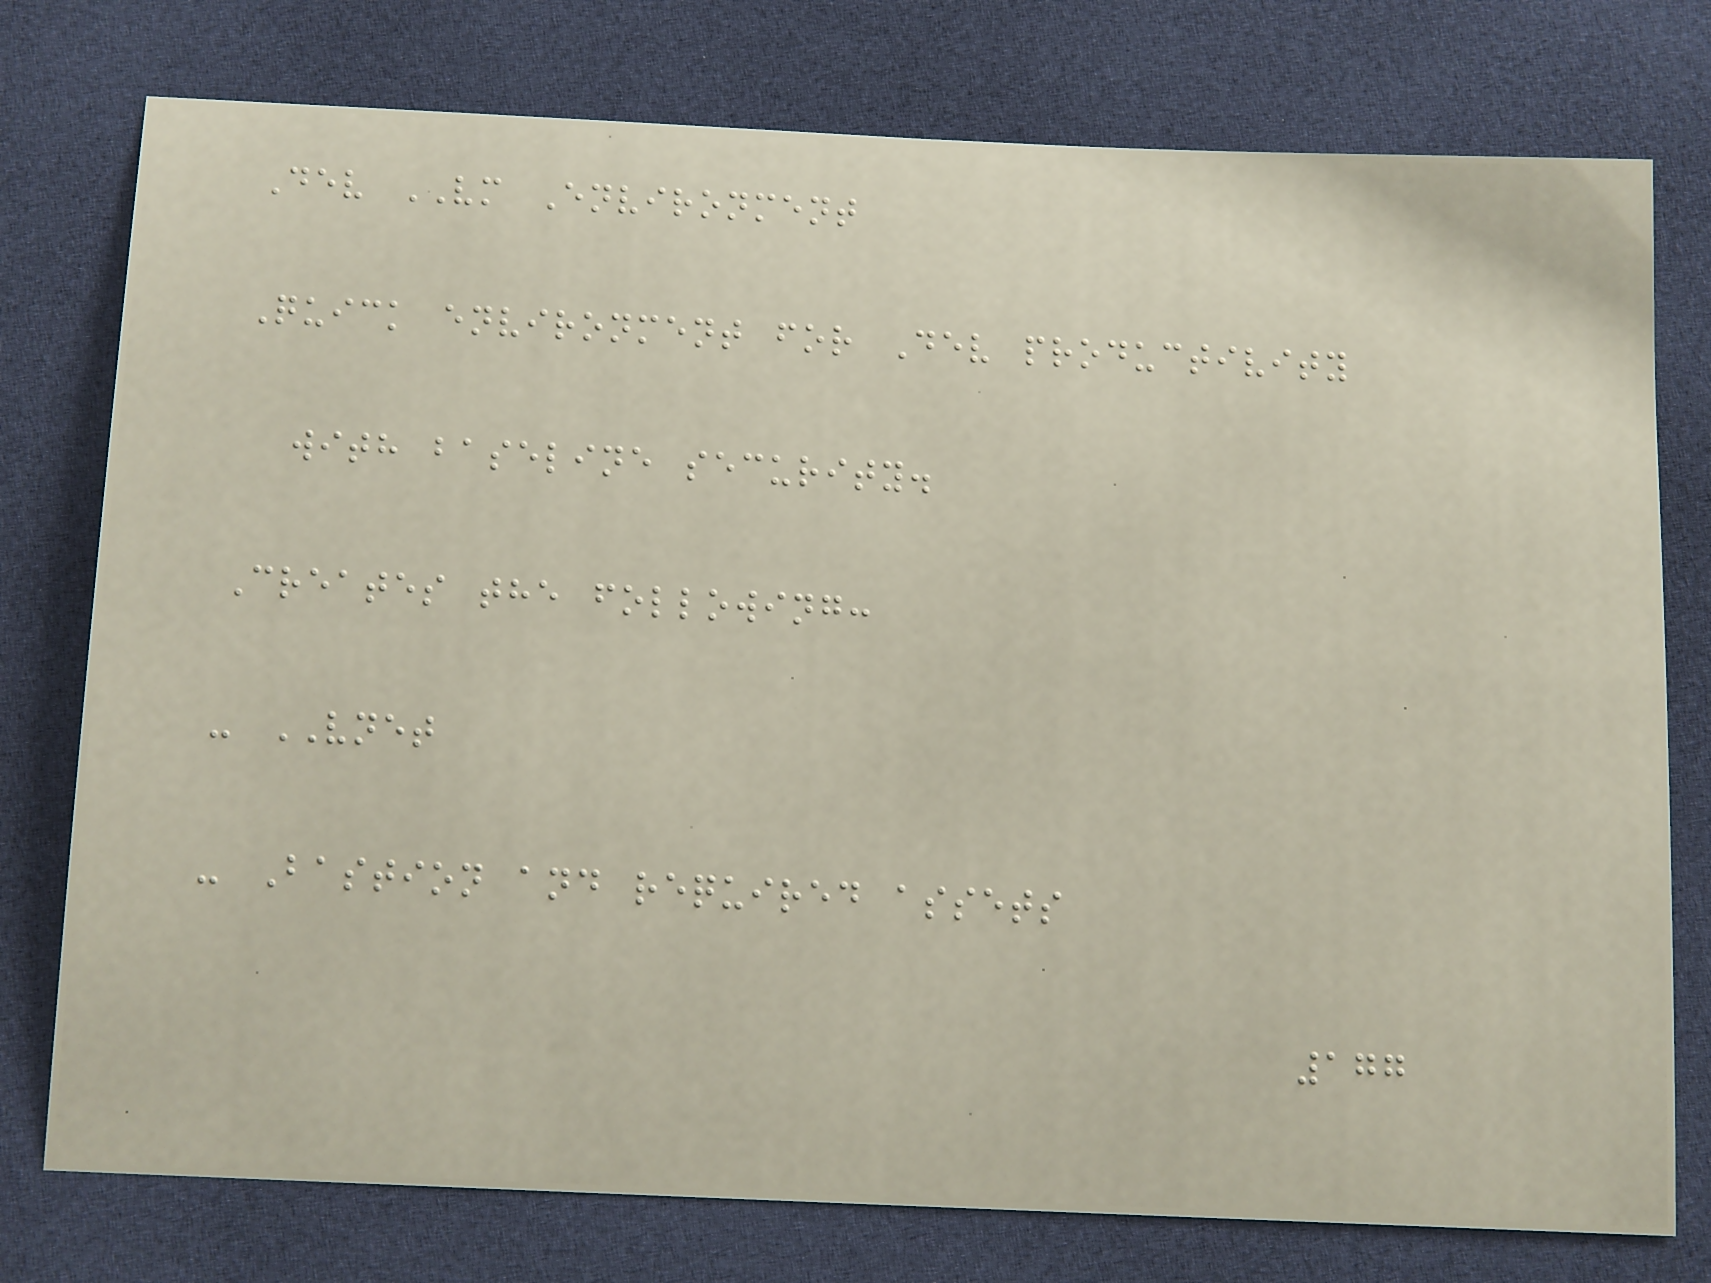Dev VM Environment
Quick environment for Dev productivity
with baseline security.
Creates the following:
- VNET
- Bastion and required assets
177
